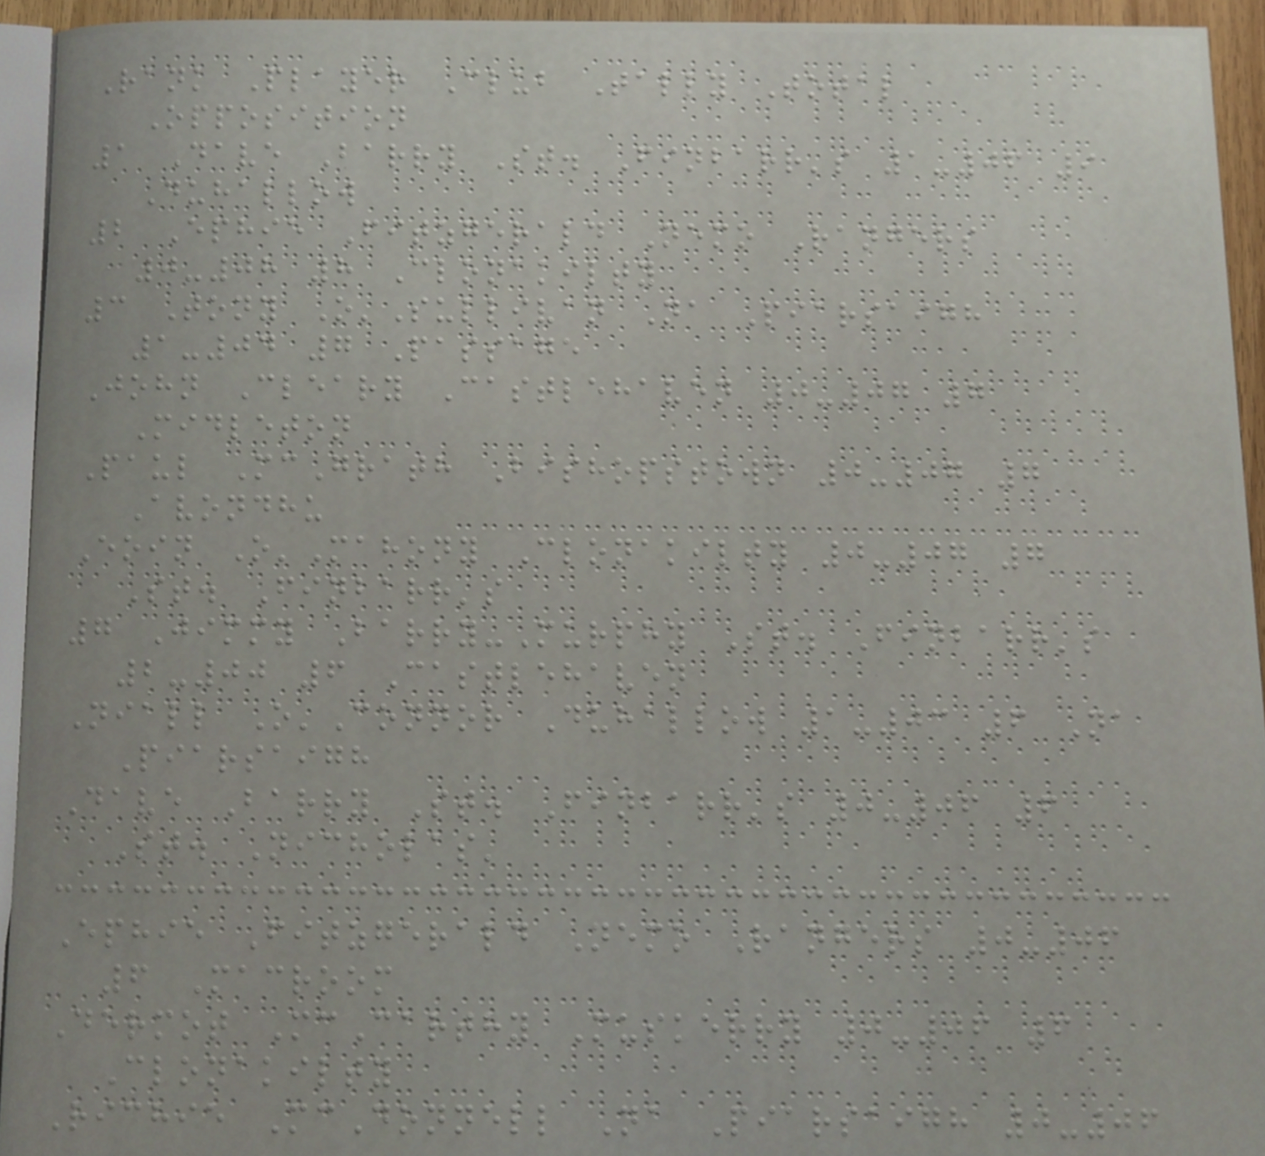Rank Player Club Tally Total
Opposition
1 Dave Barry St. Finbarr's 1-06 9
Duhallow
2 Ephie Fitzgerald Nemo Rangers
0-08 8 Clonakilty
3 Tony O'Sullivan Na Piarsaigh
1-04 7 Passage
John Cleary Castlehaven 0-07 7
Midleton
Paul McGrath Bishopstown 0-07 7
Avondhu
Eoin O'Mahony Clonakilty 0-07 7
St. Finbarr's
7 Jimmy Barry-Murphy St. Finbarr's
2-00 6 Castlehaven
Niall O'Connor Duhallow 1-03 6 Na
Piarsaigh
Dave Barry St. Finbarr's 0-06 6
St. Nicholas'
Ephie Fitzgerald Nemo Rangers 0-06
6 Macroom
Dermot McCarthy Muskerry 0-06 6
Clonakilty
Richie McDonnell Na Piarsaigh 0-06
